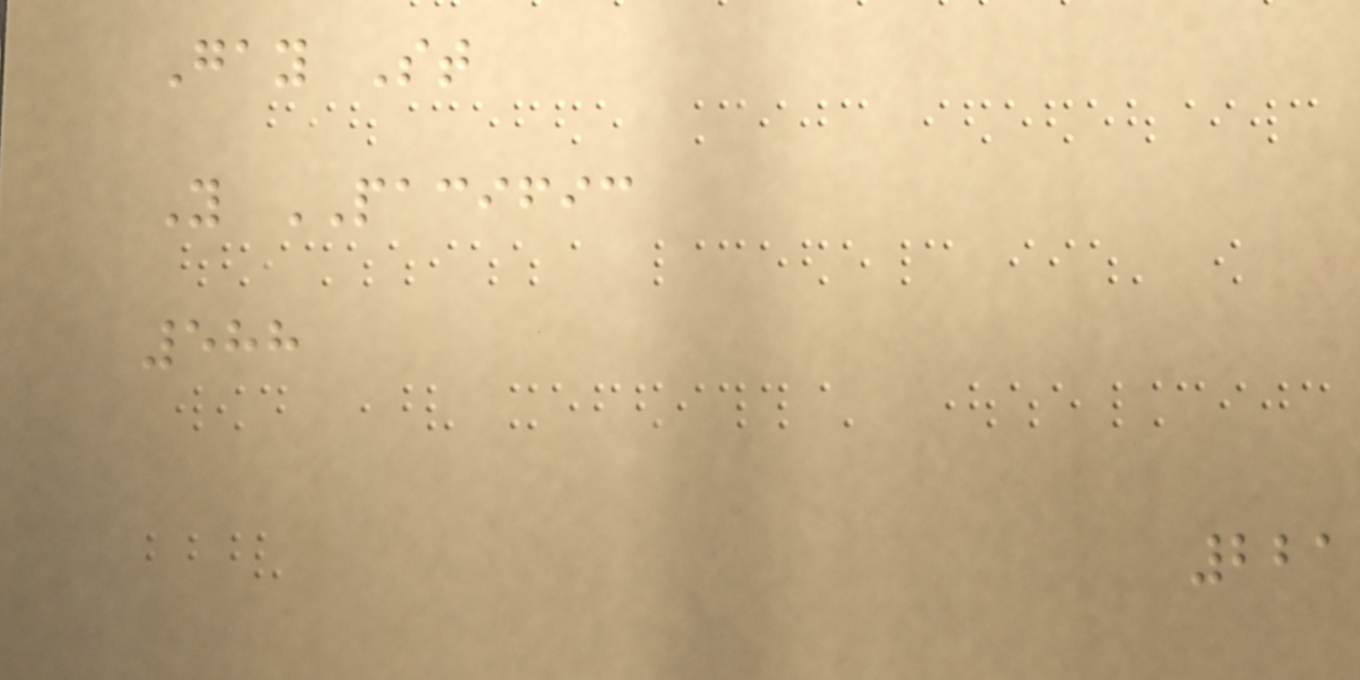Gay St
Y PACIFIC
588
221
